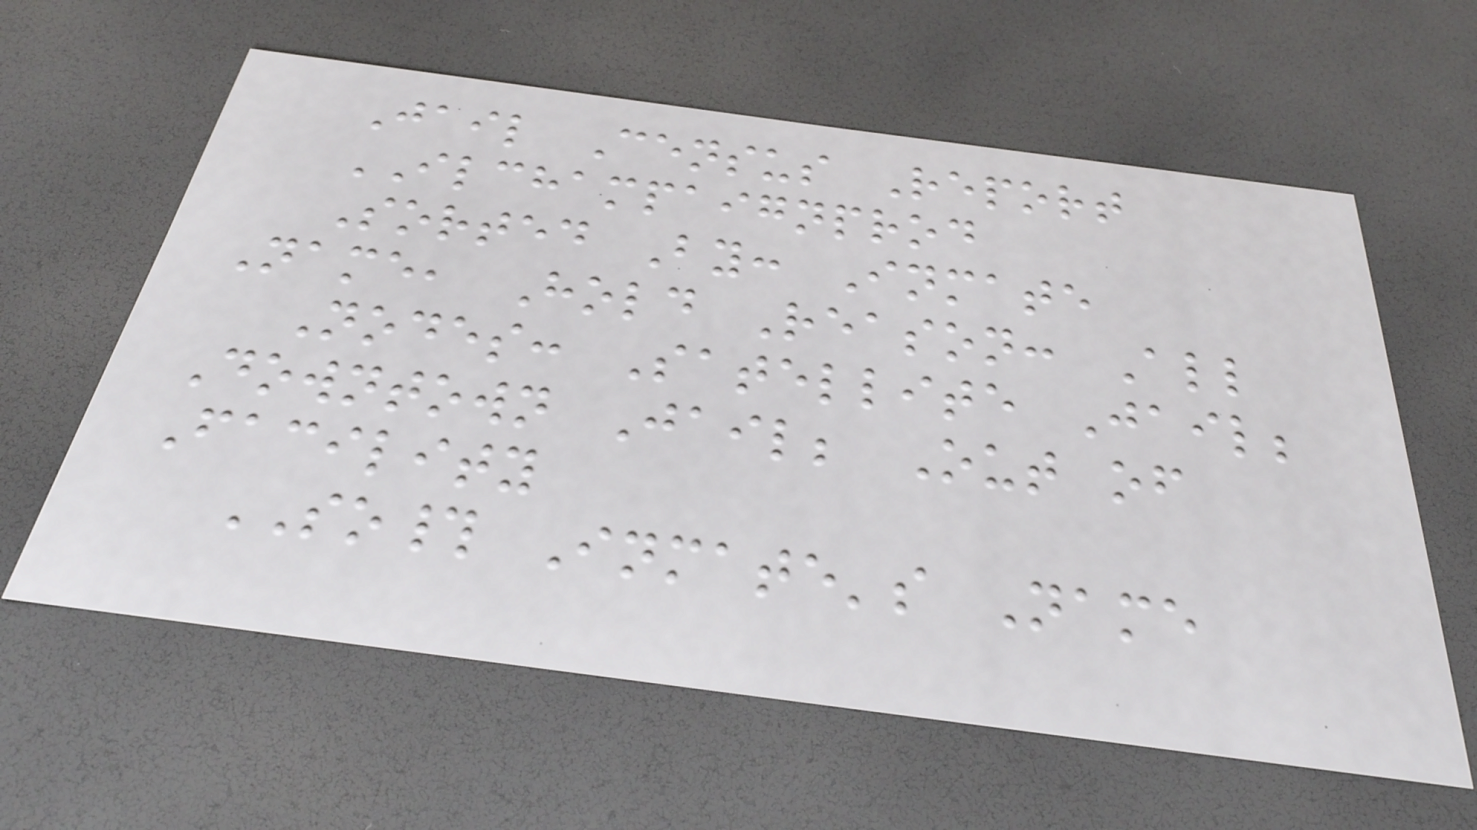Jail Census Report
ILCHAMPAIGNPROD
Sorted By: Inmate
Name, Hold Reason: All
Nodes: Satellite Jail;
Downtown Jail; Out of
Facility
SO# Inmate's Name
